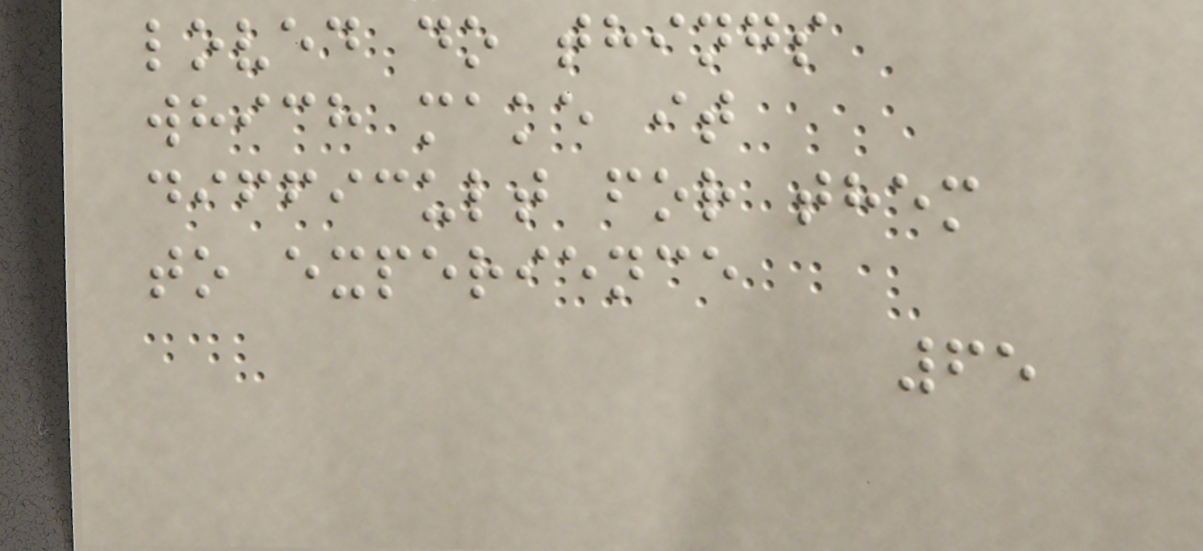loved do things
which make it
difficult for them
to experience
65
